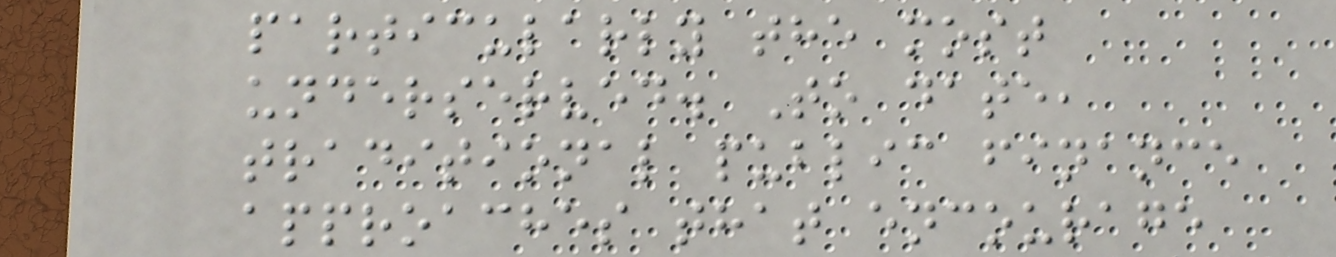particularly the most
underserved. To date,
traditional public finance
approaches that encourage
